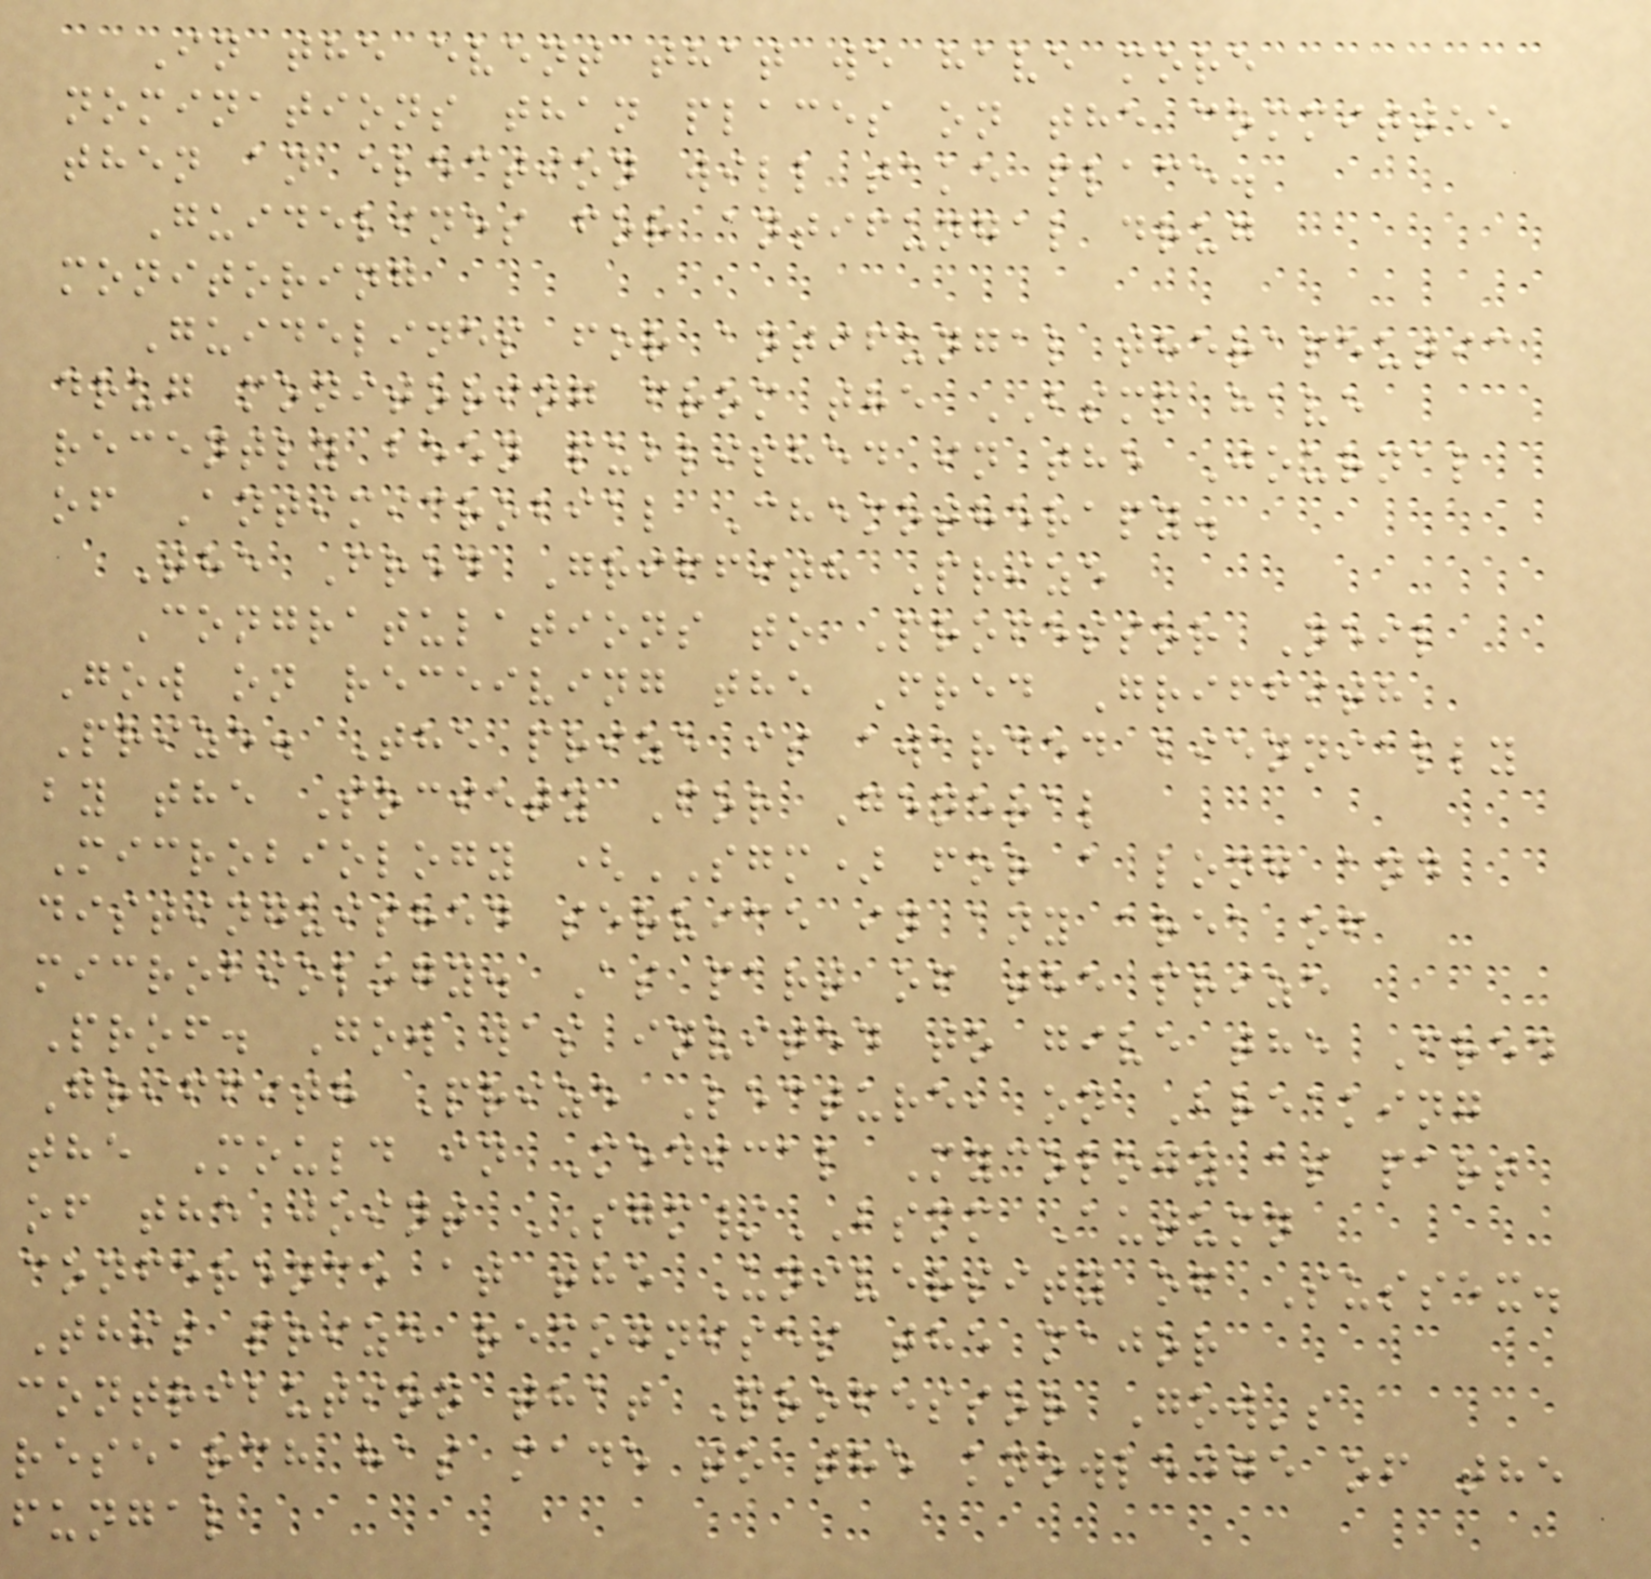In the event that we have more
nominations than places on the committee
then an election will take place.
Guidelines for antifungal drug
monitoring
Guidelines for antifungal therapeutic
drug monitoring from the BSMM have
recently been published in the Journal
of Antimicrobial Chemotherapy.
The Fred Griffith Prize
Congratulations to Professor Neil
Gow on receiving the Fred Griffith
Prize. The prize is awarded biennially
by the Society For General
Microbiology (SGM) for a long and
distinguished service in any area of
microbiology. As part of the prize
Prof. Gow was invited to give the Fred
Griffith Prize Lecture, on Breaking
the Mould in Medical Mycology as part
of the joint SGM/BSMM Autumn
conference at the University of Sussex.
This prize recognises the major
contribution that Professor Gow's
research has made to the knowledge of the
fungal
